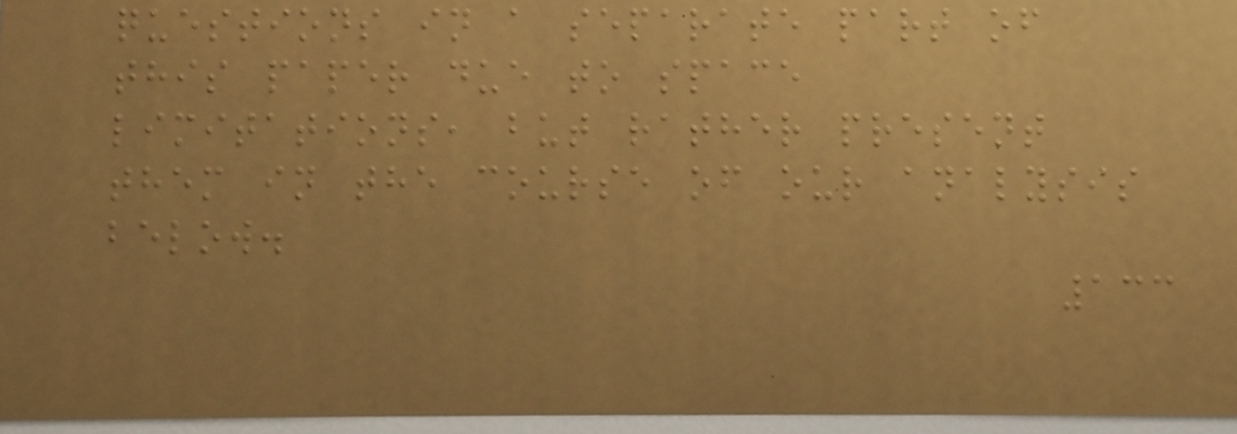questions in a separate part of
this paper due to space
limitations, but rather present
them in the course of our analysis
below.
133
